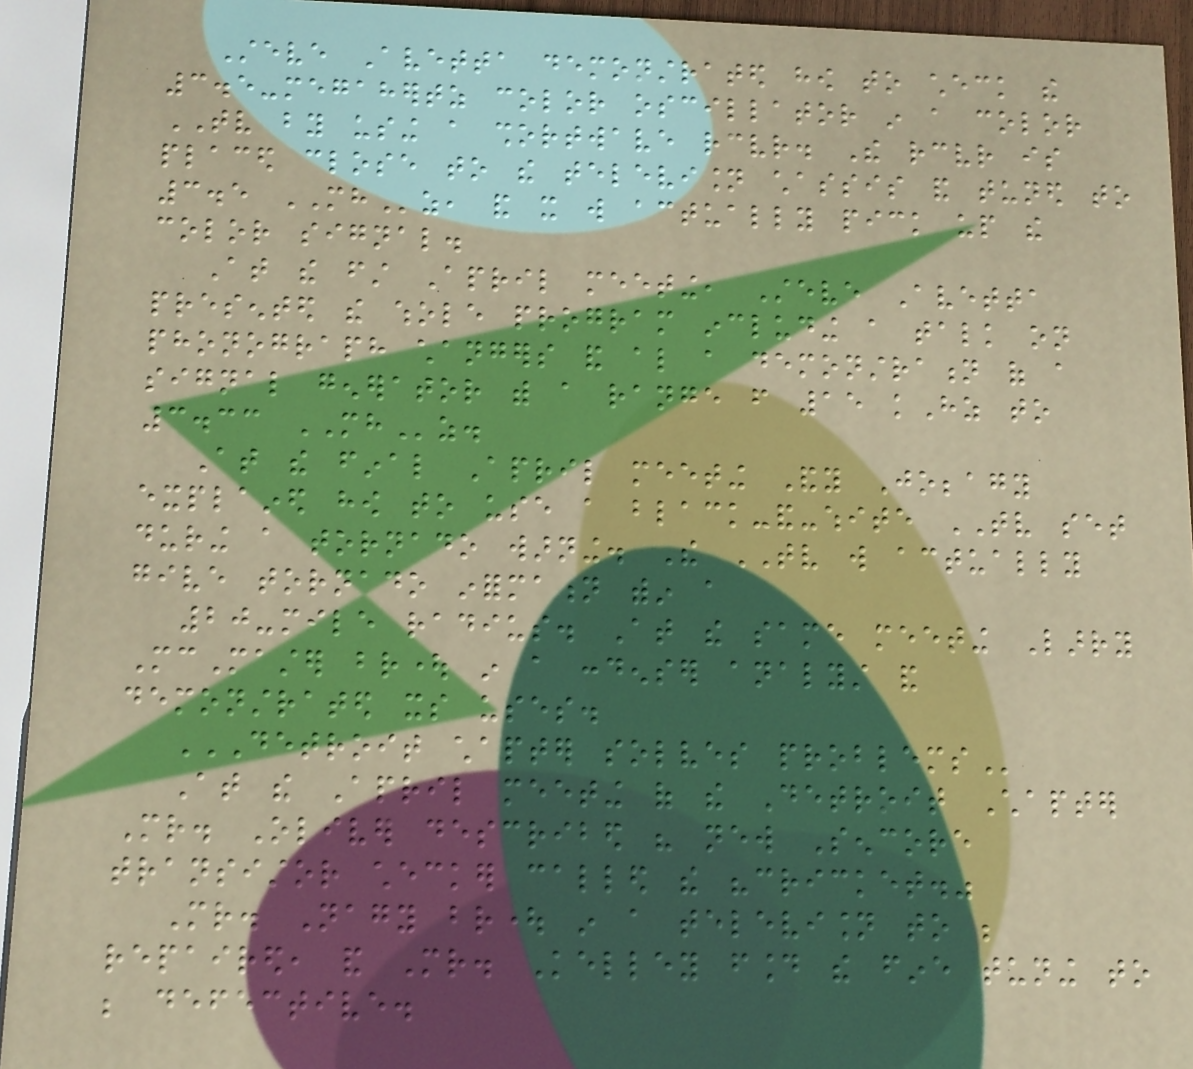Steve Avetta demonstrated how to check the
3.5-megahertz color oscillator in a color
TV by using a shortwave receiver. The receiver is
placed close to the television chassis and tuned to
3.5 MHz, and it will actually pick up the
color signal.
At the first April meeting, Steve Avetta
presented the whole program including a talk on
phonograph changers and also a demonstration of a
signal generator with a range from 15 kHz to
3.33 MHz.
At the final April meeting Andy Jobbagy
explained how to use a black-and-white TV set
during a tornado warning. The TV will actually
give tornado information within a
20-mile radius. At the same meeting Larry
McMaster brought in a condenser analyst and
demonstrated its uses.
DETROIT CHAPTER SOLVES PROBLEMS
At the April meeting of the Detroit Chapter
Mr. Oliver described his new Sencore
transistor checker called the "cricket."
Mr. Nagy brought in a television to be
repaired, and Mr. Kelley found the fine tuning to
be defective.
